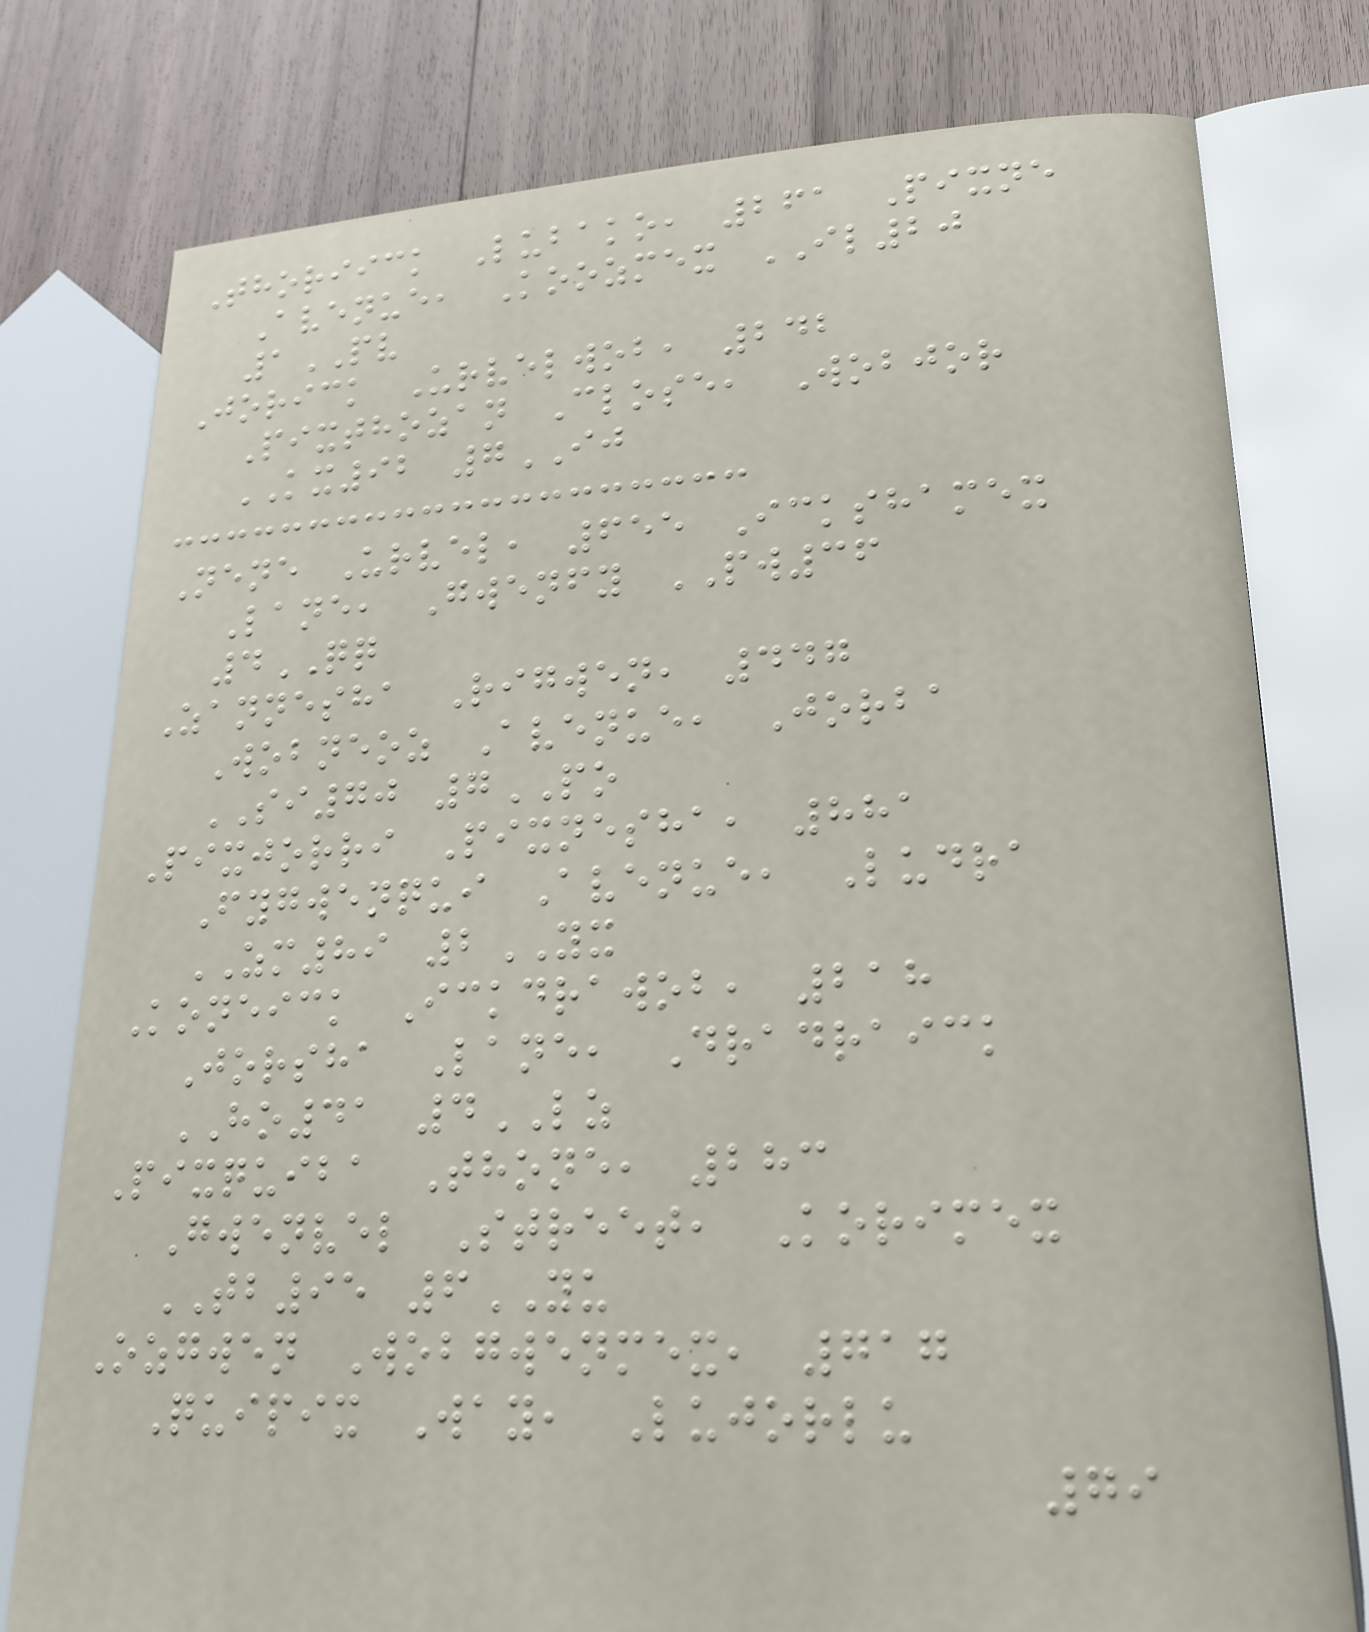Thoriick Lubako, 261 Pixne
Avenue, Koozmex IL20
1PV
Jorick Urvelwob, 242
Pixthozan Close, Wobjor
KX92 7IJ
Nene Urvel, 655 Ickshamex
Lane, Gwenfy PW36
4QQ
Zannesha Rigwen, 447
Wobneoz Avenue, Jorba
SI70 7PO
Pixjorri Pixnesha, 881
Fygwenqui Avenue, Ludra
ZM89 2YX
Koneick Ickdrawob, 218
Jorsha Lane, Dradraick
HO41 4LZ
Pixquiba Thone, 283
Gwenvel Street, Korimex
TB95 6YU
Ozgwen Wobgwenmex, 717
Quipix Way, Lujorlu
79
